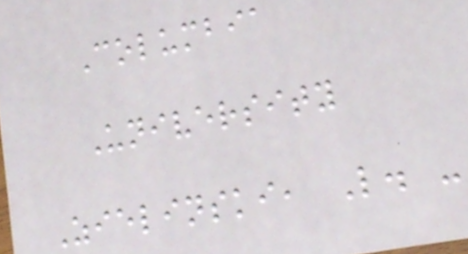Columbia
University
Zielinski, L. -
